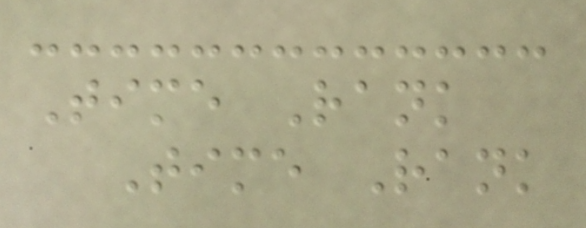Time Rank
Time Rank
